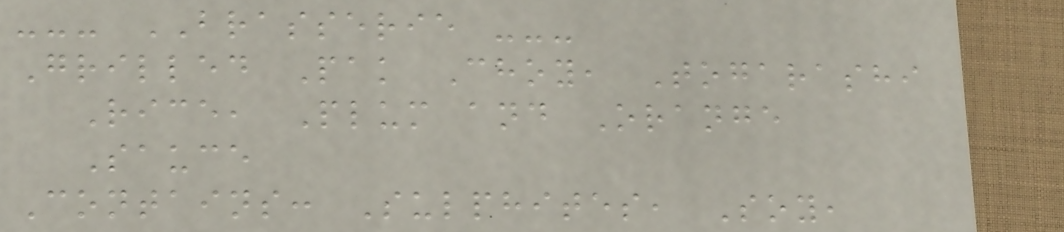--- BRASSERIE ---
Grilled Pak Choy, Togarashi
Rice, Plum and Orange
Sauce
Contains: Sulphites, Soy,
